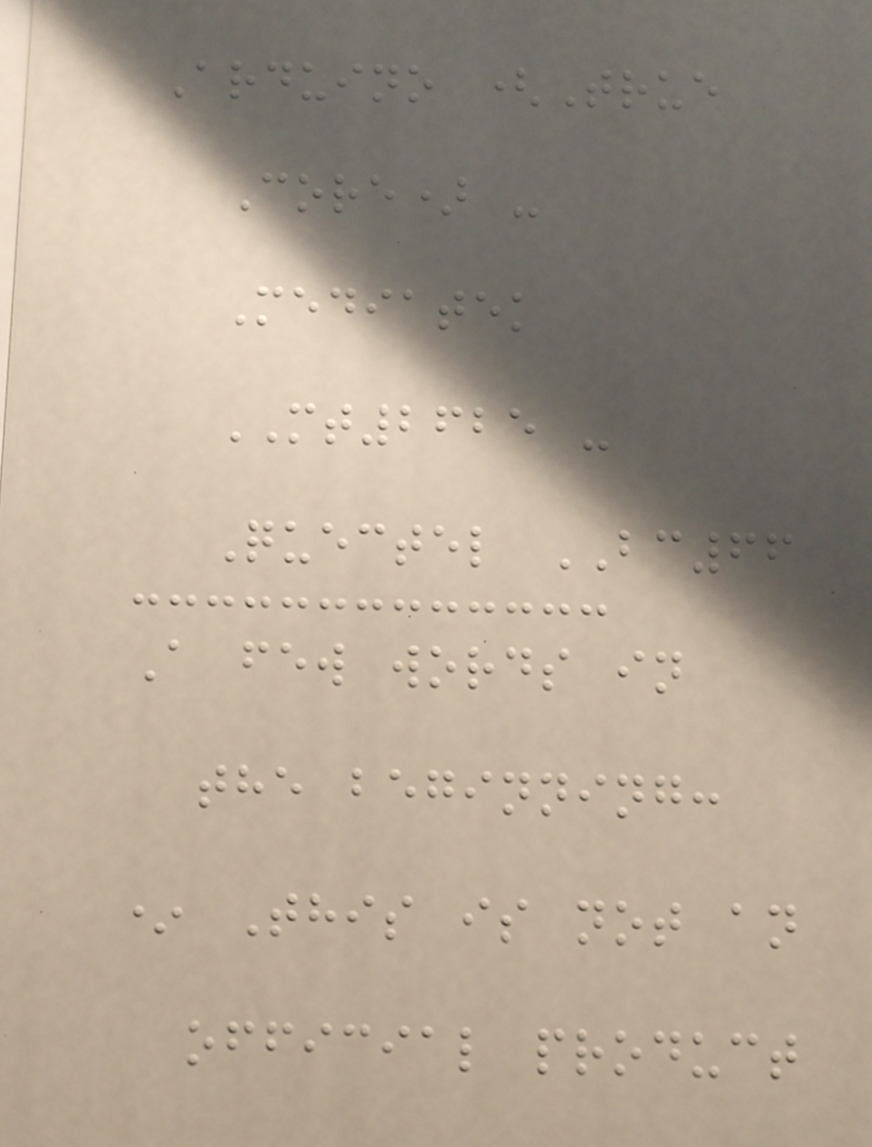Arduino (True
Core) -
Mediatek
MT2625 -
Quectel BC66
A few words in
the beginning:
* This is not an
official product
